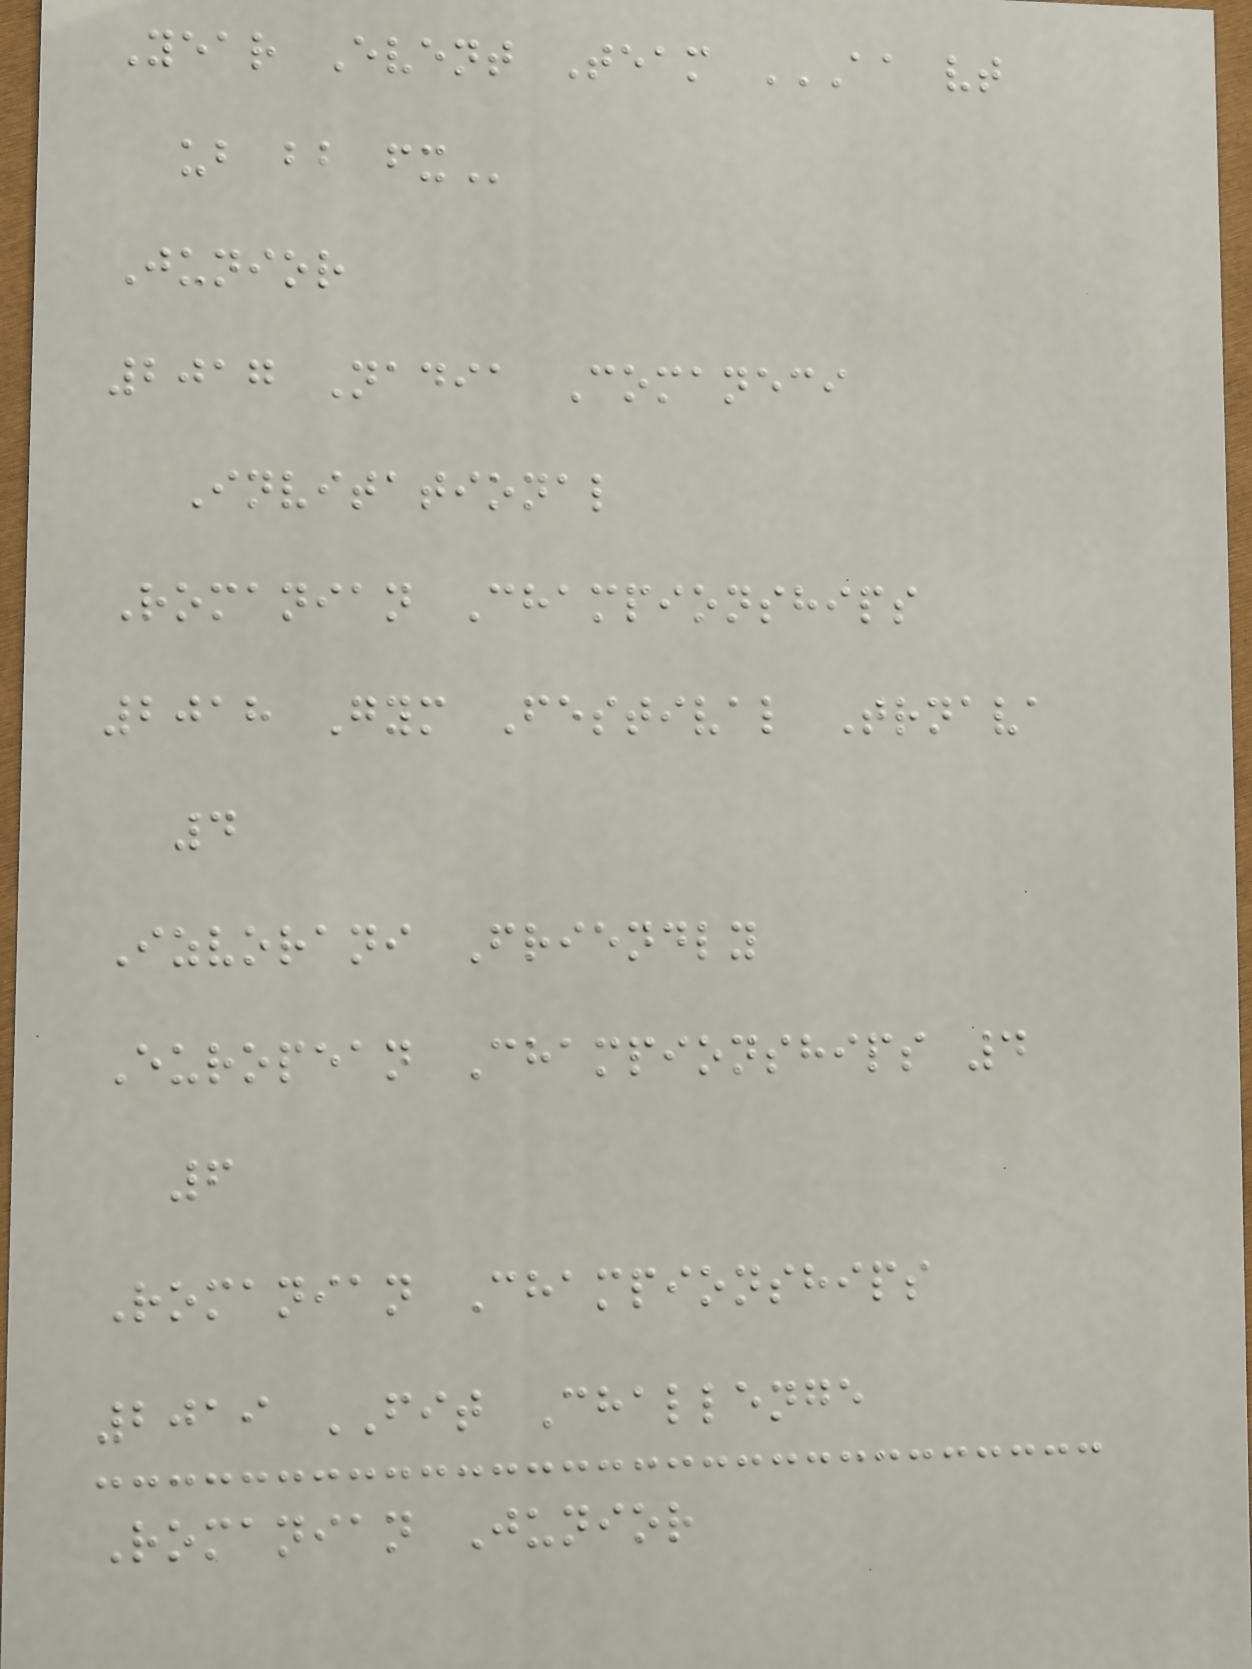Year Event Team AA VT
UB BB FX
Junior
2017 Nadia Comaneci
Invitational
Romanian Championships
2018 Gym Festival Trnava
4
Izvorani Friendly
European Championships 4
6
Romanian Championships
2019 FIT Challenge
Romanian Junior
